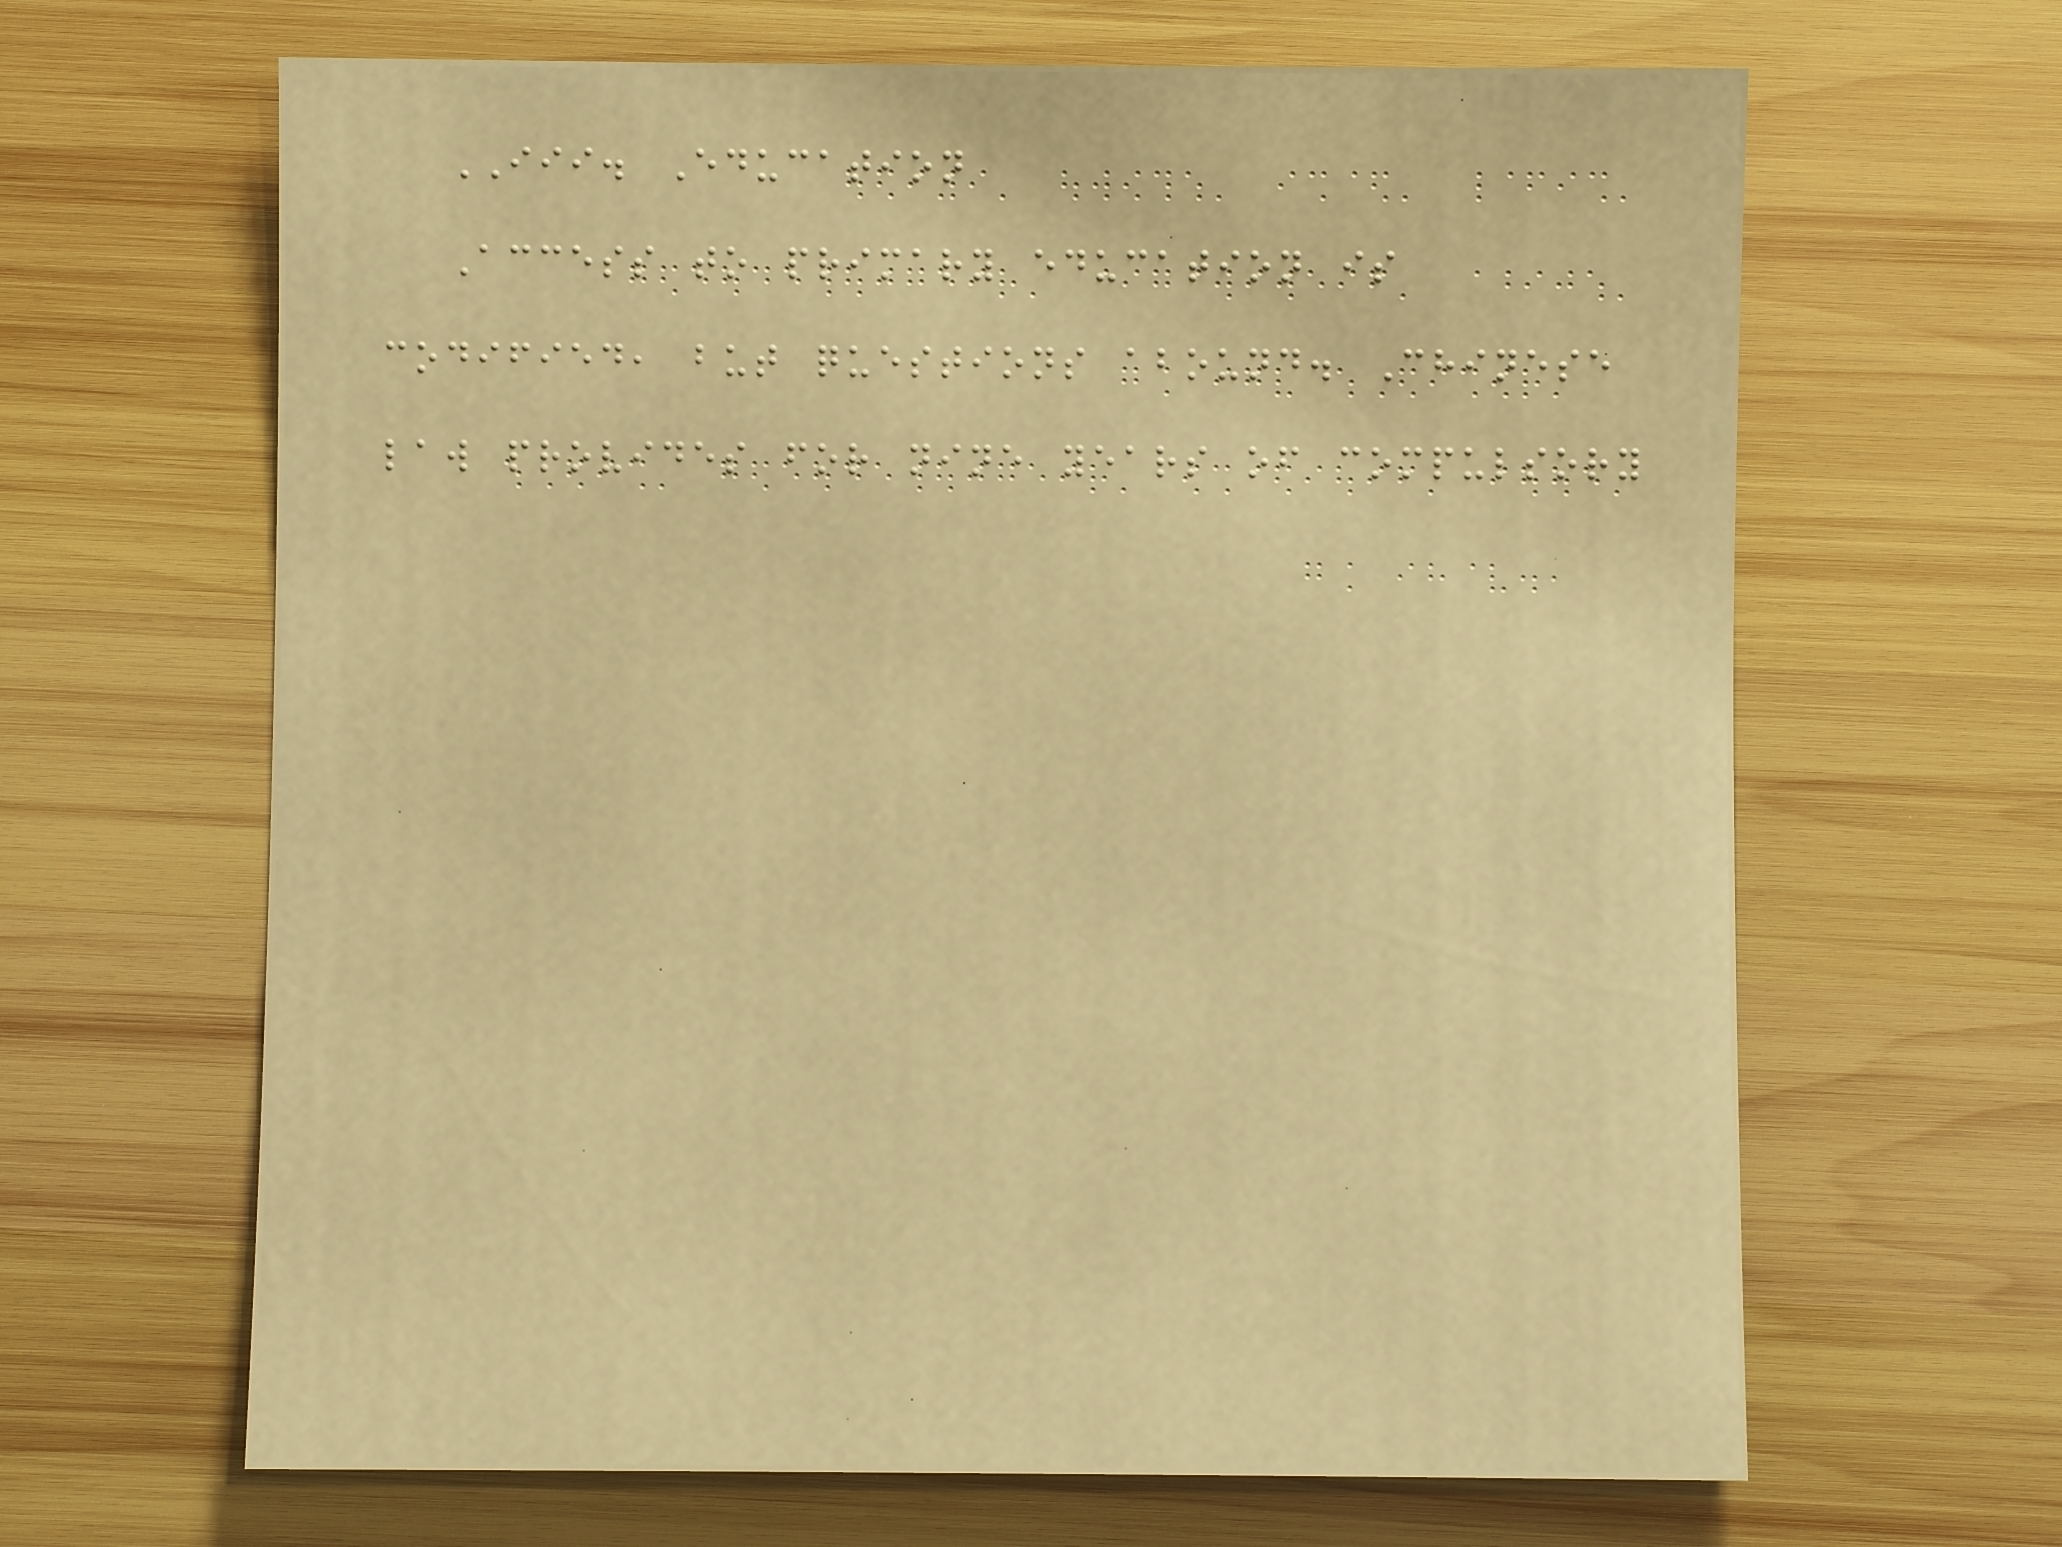III. Education
Access to primary education is
codified, but questions abound. Chinese
law provides for nine years of compulsory
